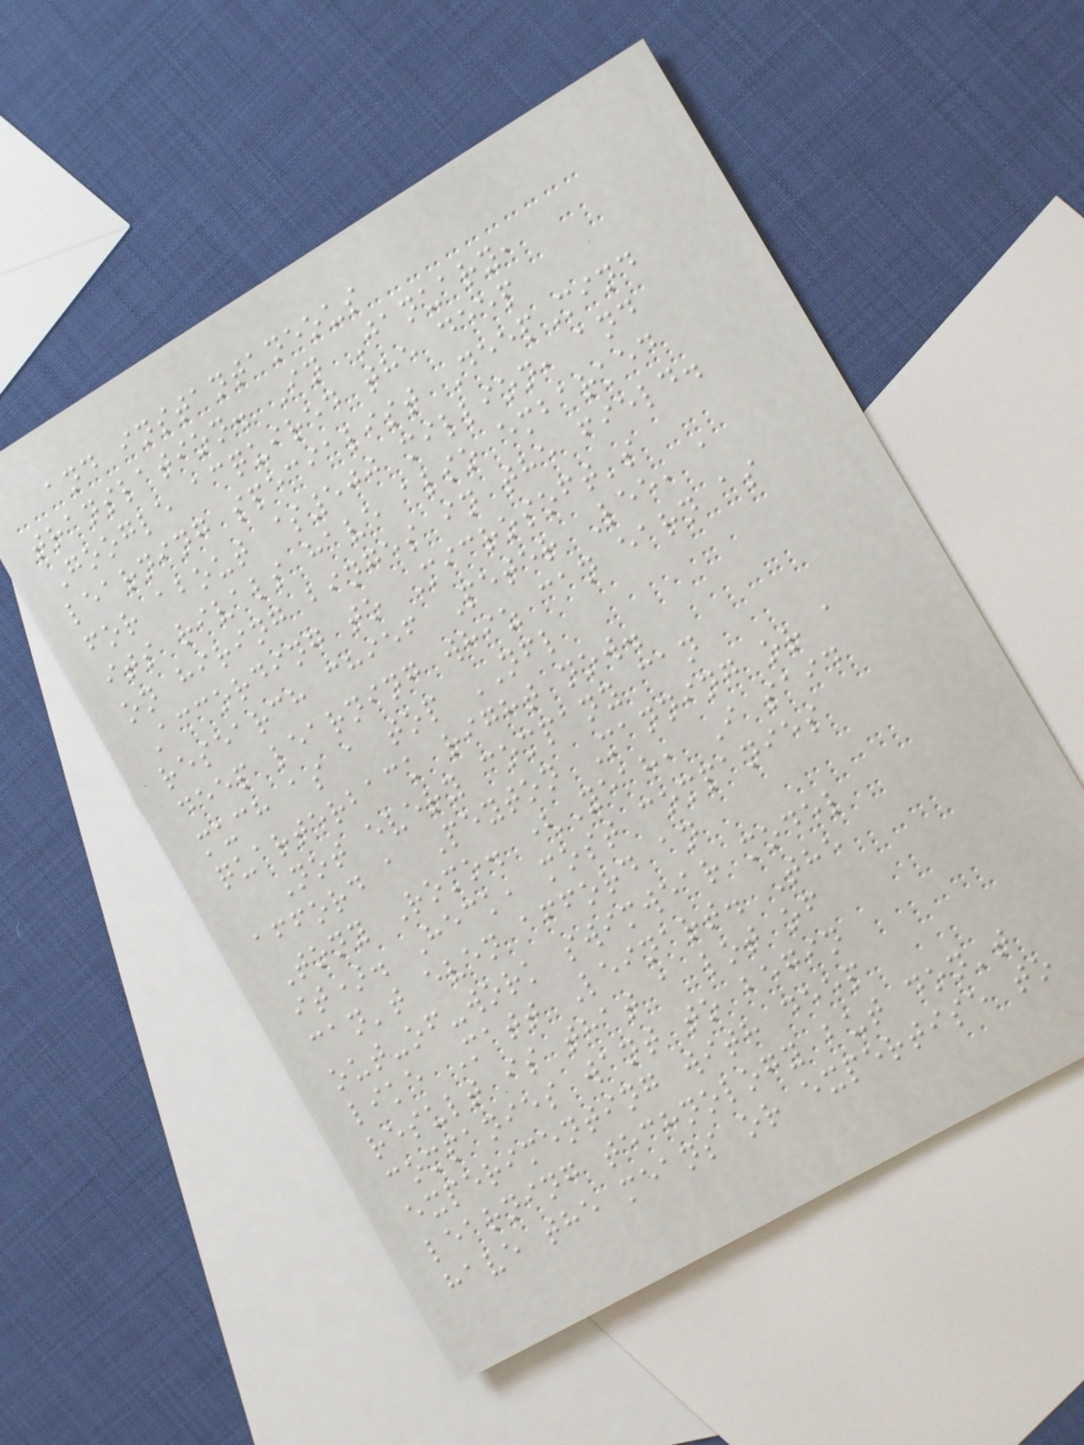and instantaneous
translation. In January,
Google acquired the deep
learning specialist DeepMind
for about $500 million, and
its rivals have also embarked
on hiring binges in the field.
According to Microsoft's
research chief Peter Lee, a
deep learning whiz can earn as
much as a top NFL
quarterback right now.
Not every company can
afford a Peyton Manning or a
Tony Romo. (Yeah, I said
it). Heck, most companies
can't even afford an
out-of-work swimwear model
like Matt Leinart. The
result is that a lot of
companies want to begin
experimenting with deep
learning technology but don't
have the means or expertise to
